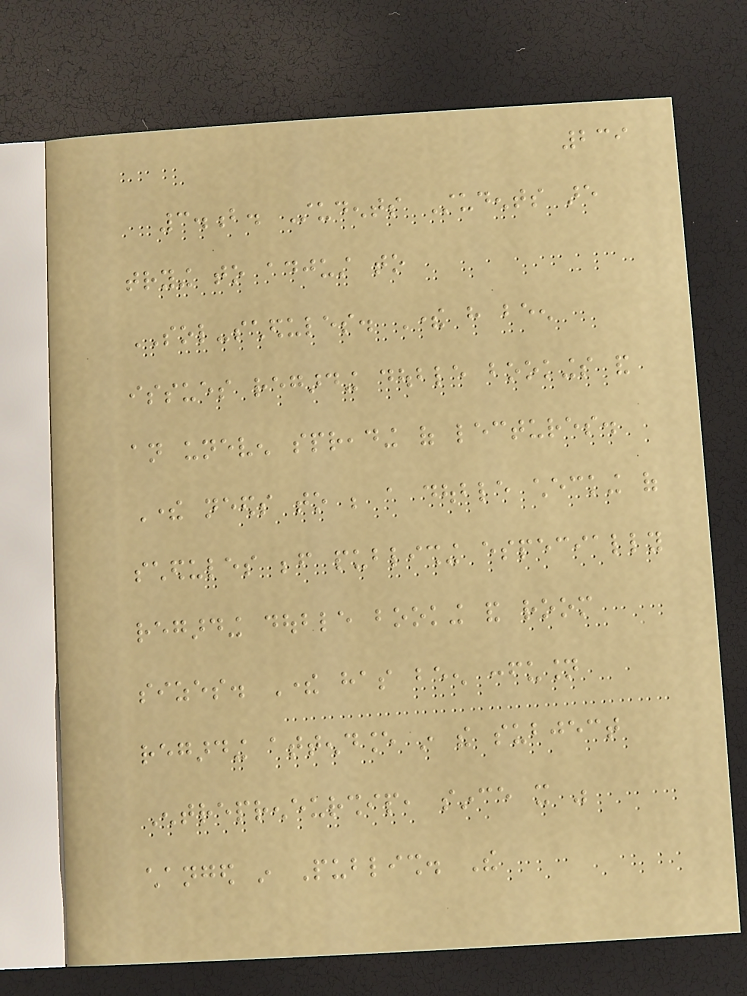239
3.b. Students Students are
trying to adjust to
SOL-schedules. There have been
issues regarding double bookings and
an uneven spreading of lectures.
There needs to be a double checking of
schedules before publishing especially
regarding double booking and room
sizes. There has been confusion
regarding attendance in the subject
Entrepreneurship, since it was
changed in Publish. The
